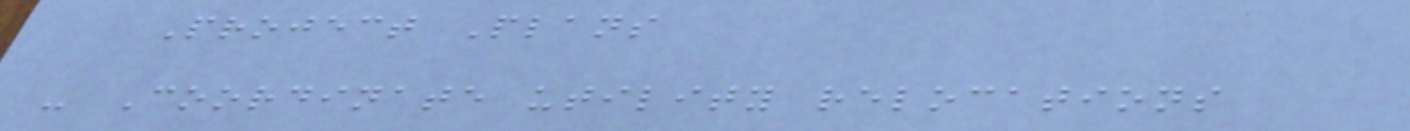Project Plans
- Coordinate utility relocations
